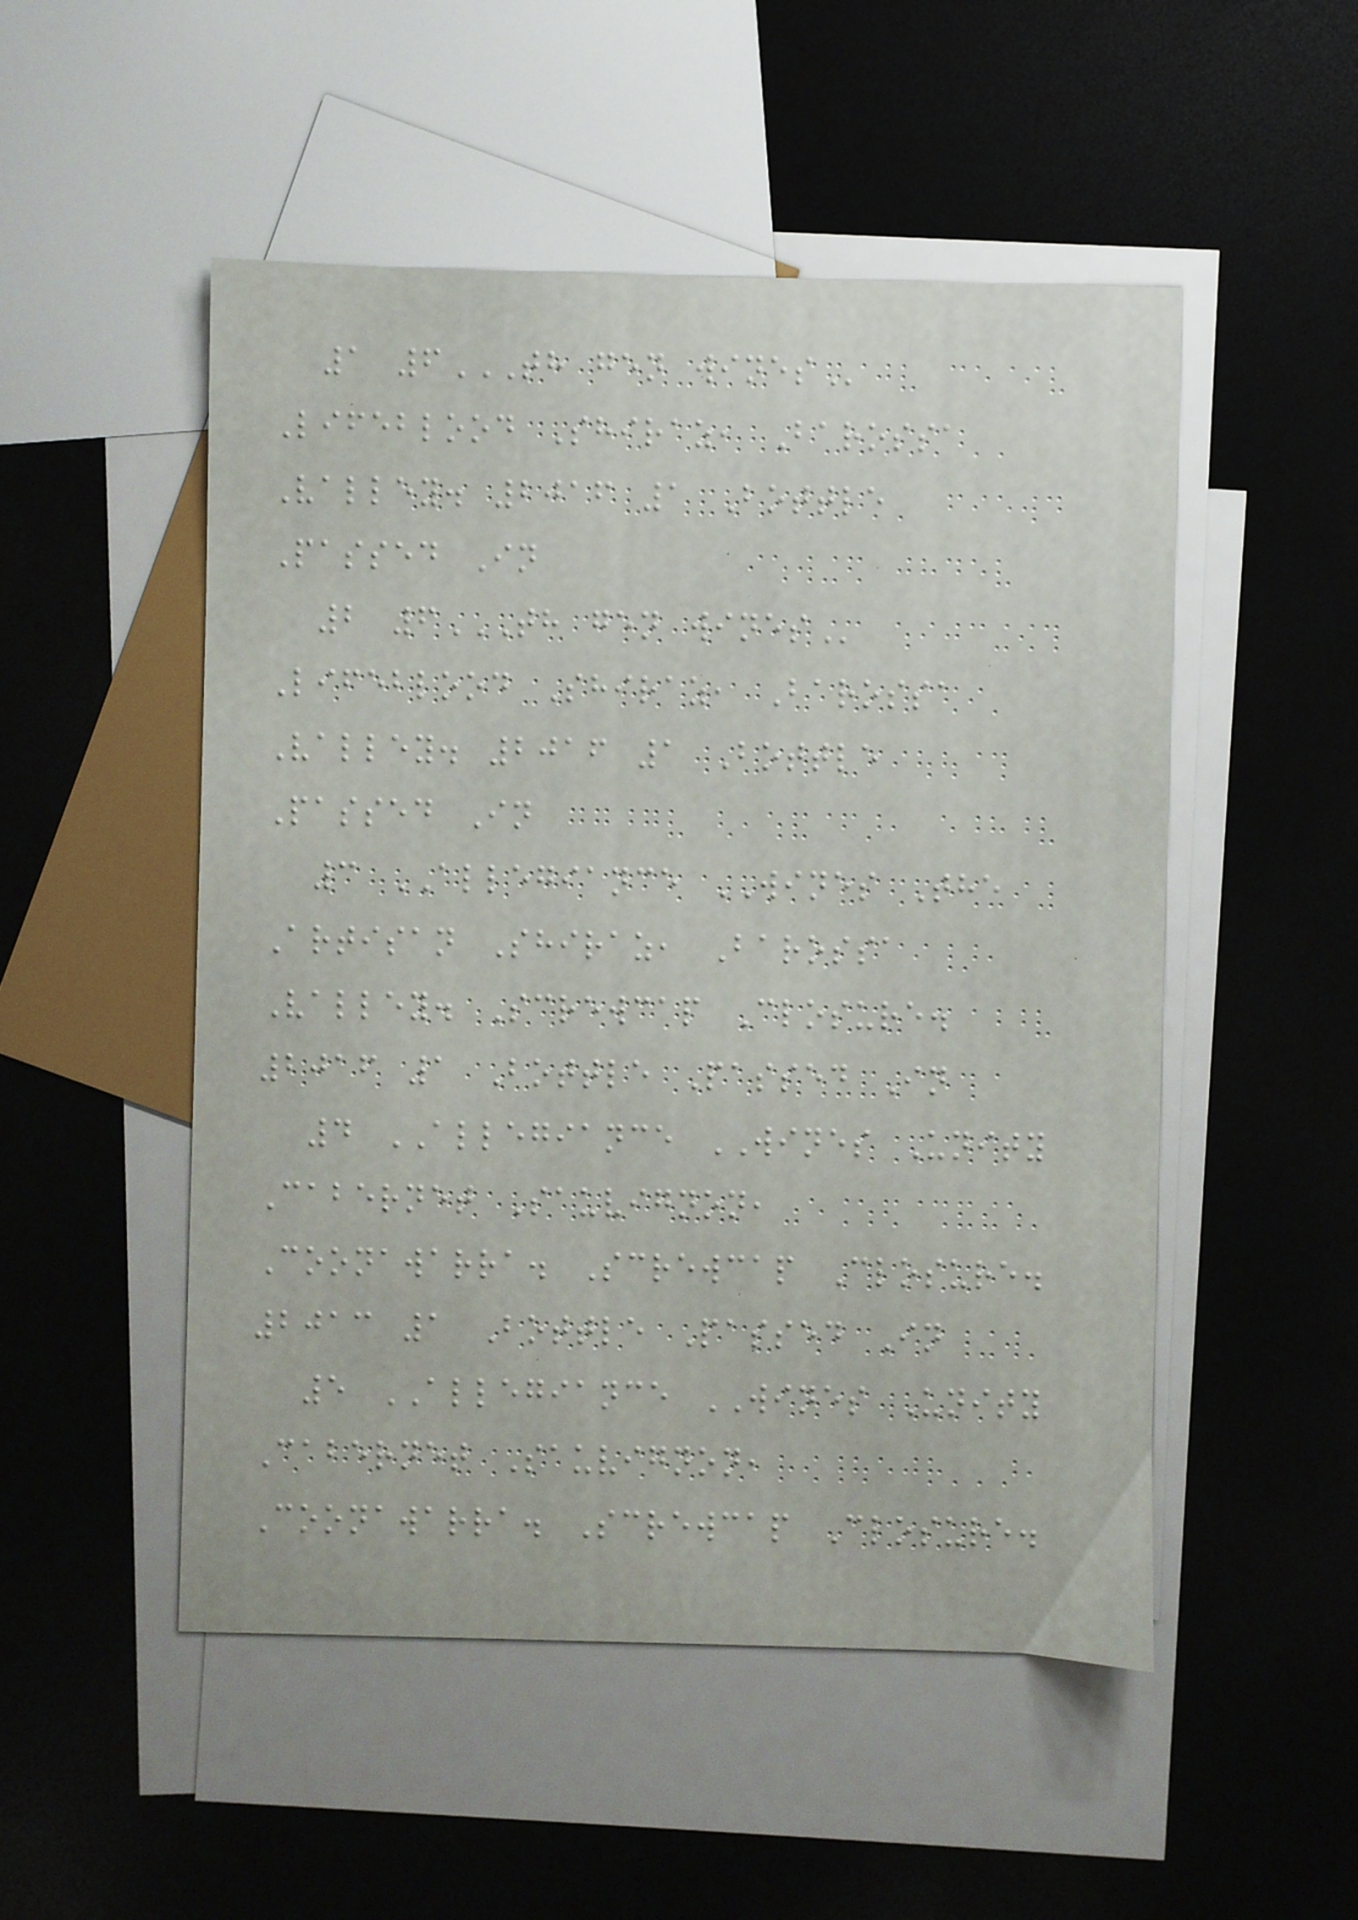1 6TH GEN WINES
Lifeblood Shiraz, Barossa
Valley. 2016 1 Bottle
Passed In
2 6TH GEN WINES
Lifeblood Shiraz, Barossa
Valley. 2016 1 Bottle
Passed In
3 ALLEGIANCE WINES The
Artisan Shiraz, Barossa
Valley. Screwcap Closure.
2016 1 Bottle Passed In
4 ALLEGIANCE WINES Unity
Cabernet Sauvignon,
Coonawarra. Screwcap Closure.
2013 1 Bottle Passed In
5 ALLEGIANCE WINES Unity
Cabernet Sauvignon,
Coonawarra. Screwcap Closure.
